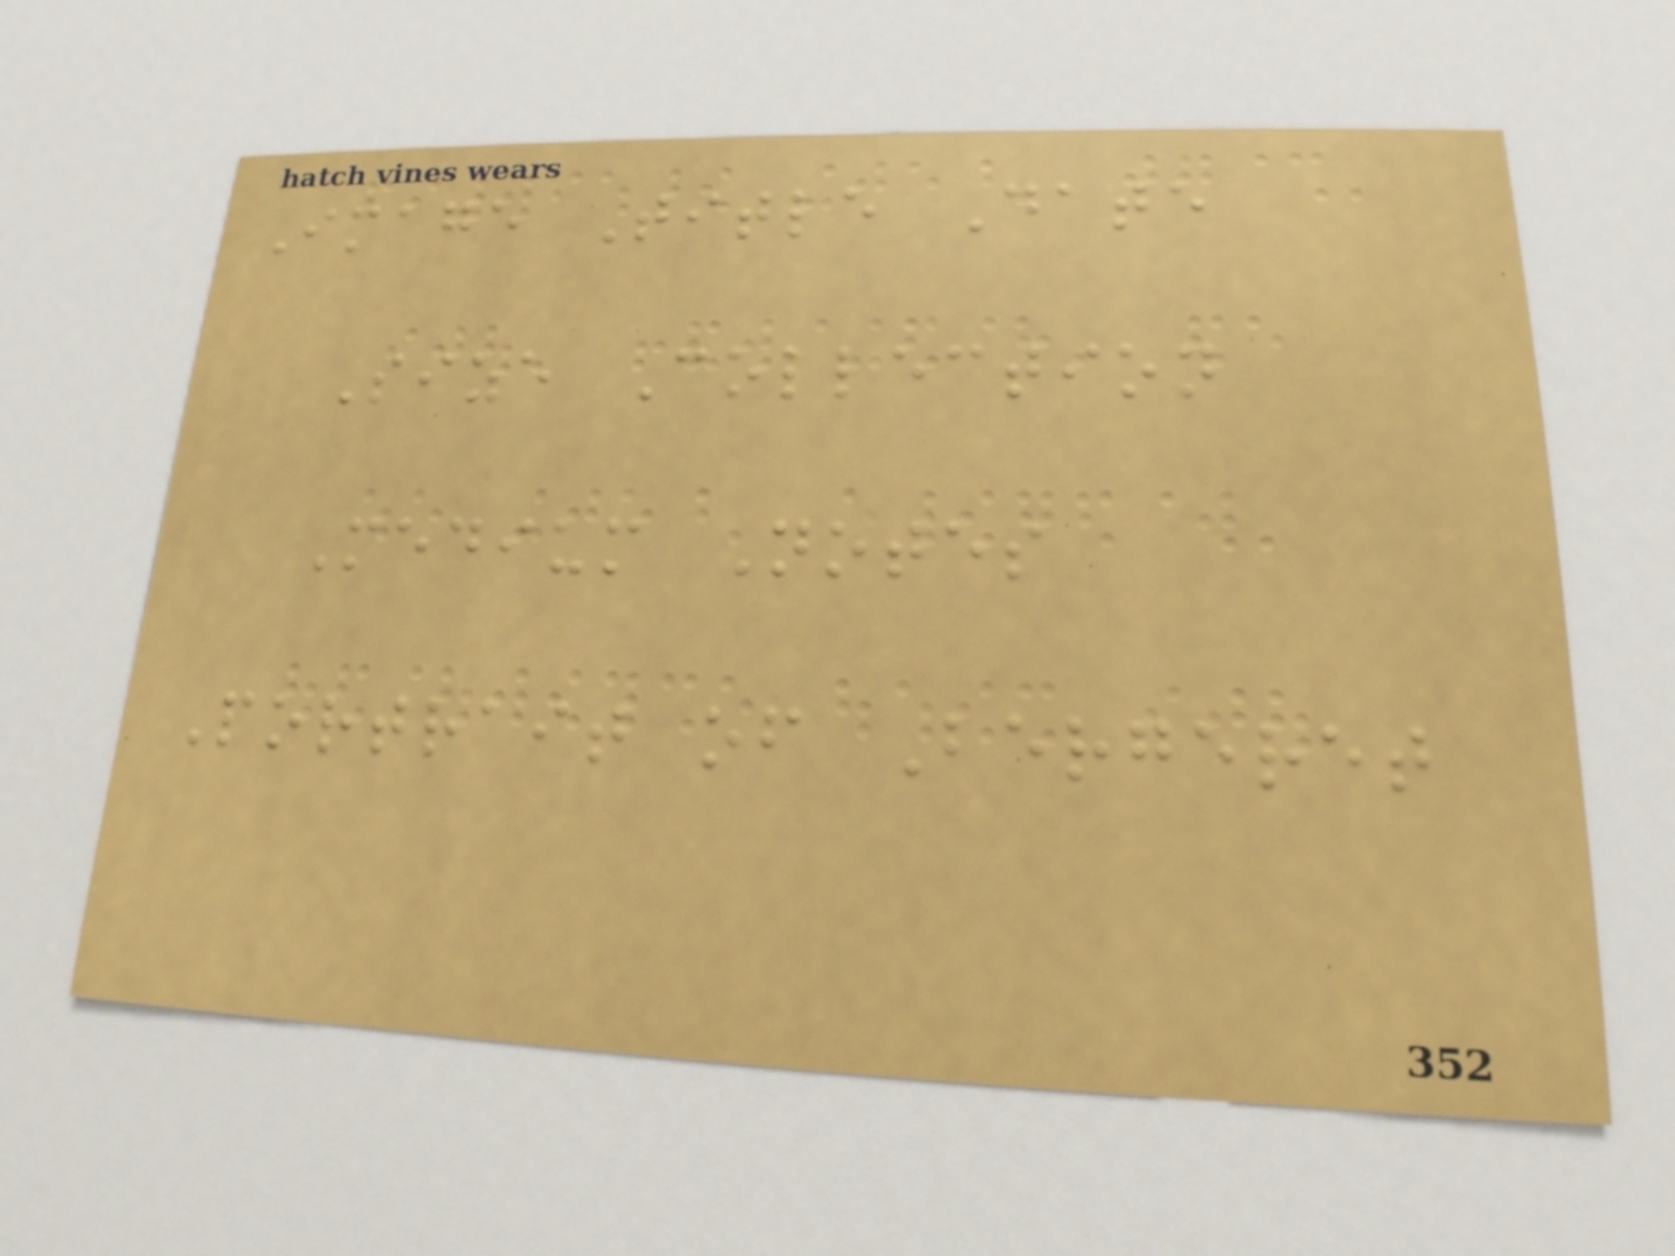Image Title Date
Size Collection
Medium Notes
Portrait of Bergeret
